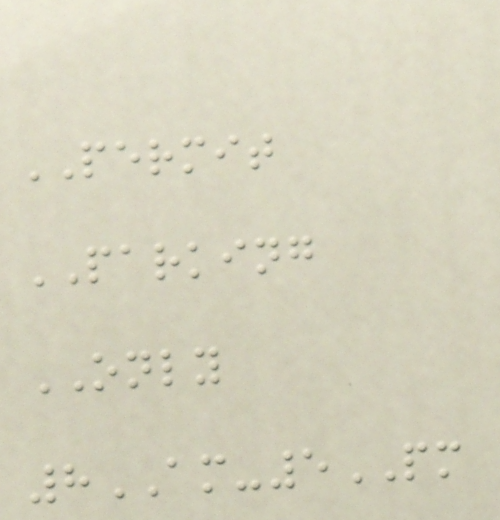PERMIT
PARKING
ONLY
8AM-5PM
